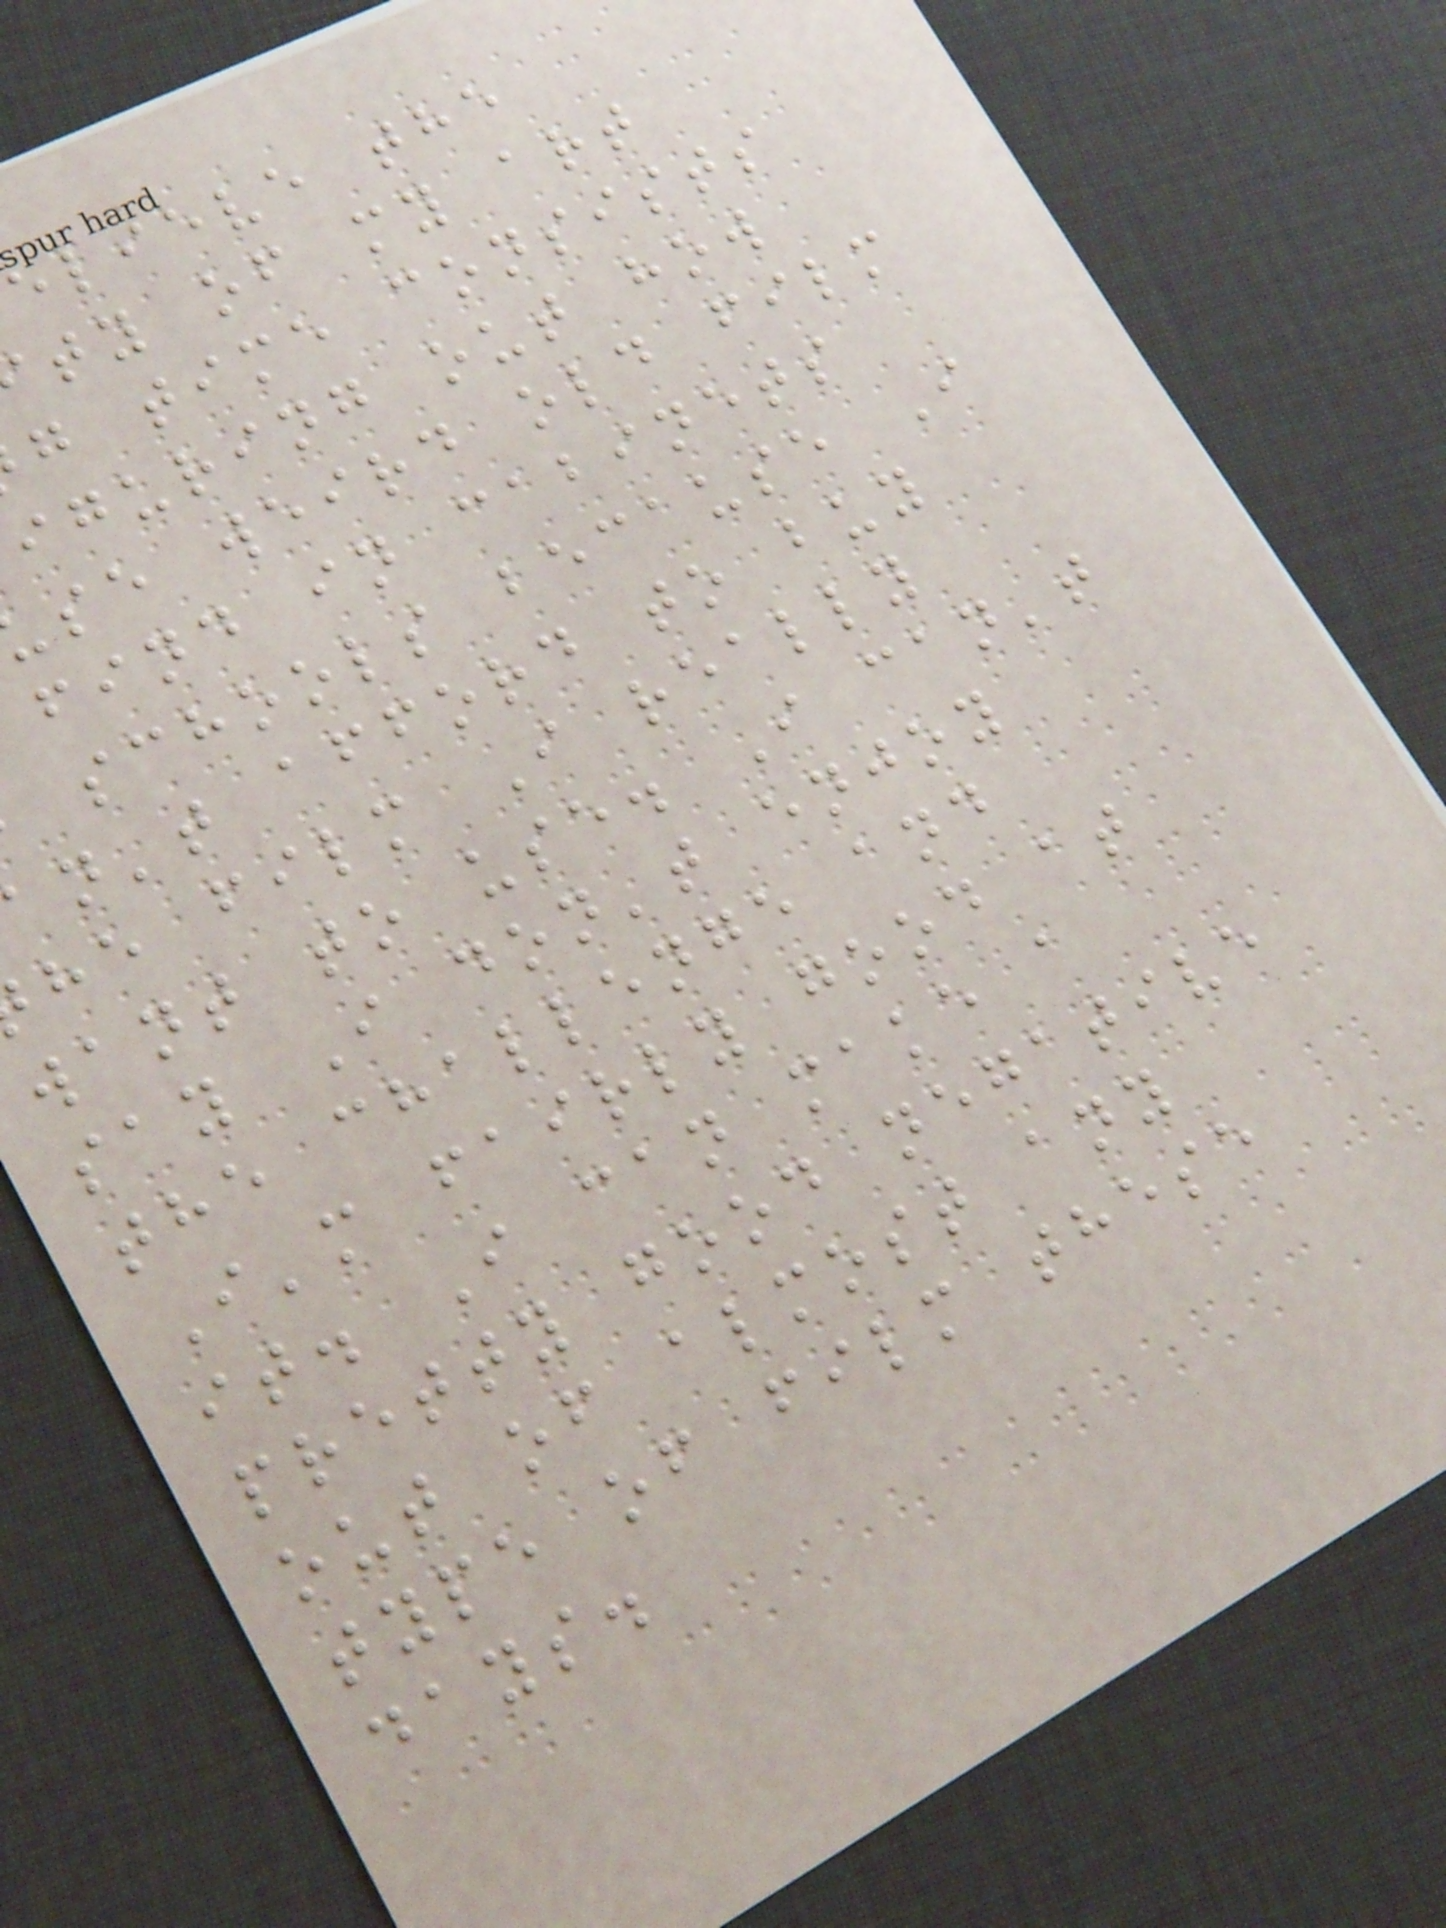elieve the
ty of my art
g time consists
iguring out how
se weird old film
find in cabinets
schools because I
an't afford to buy
he film I really
want to use. I can't
say I don't enjoy
the challenge and
I'm fairly good at
it. I can make a
pretty good negative
out of almost any
type of film these
days.
